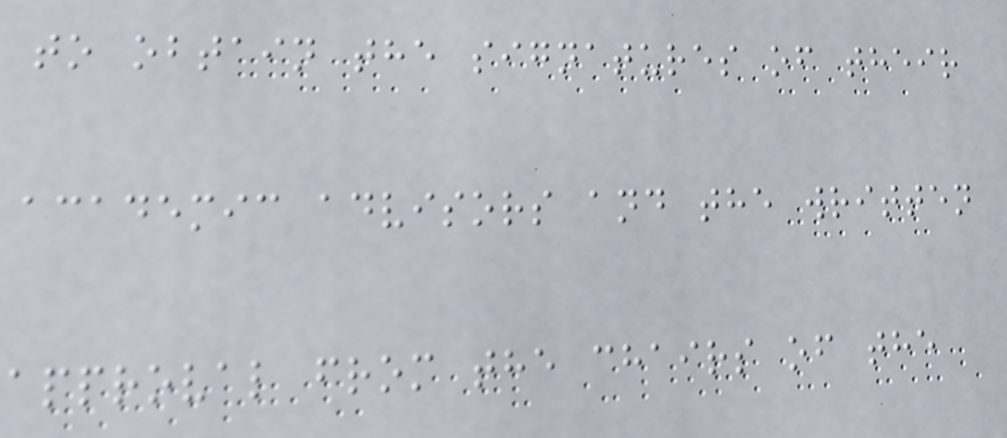to obtain the signatures of their
academic advisors and the written
approval from the chairs of the
